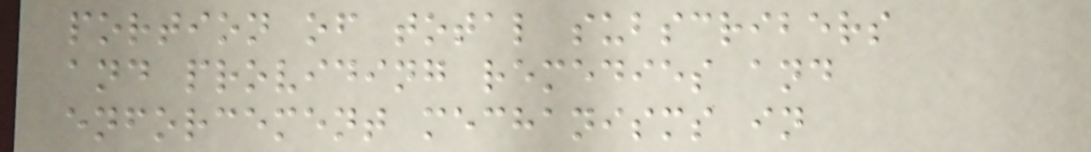portion of total subscribers
and providing remedies and
enforcement mechanisms in
